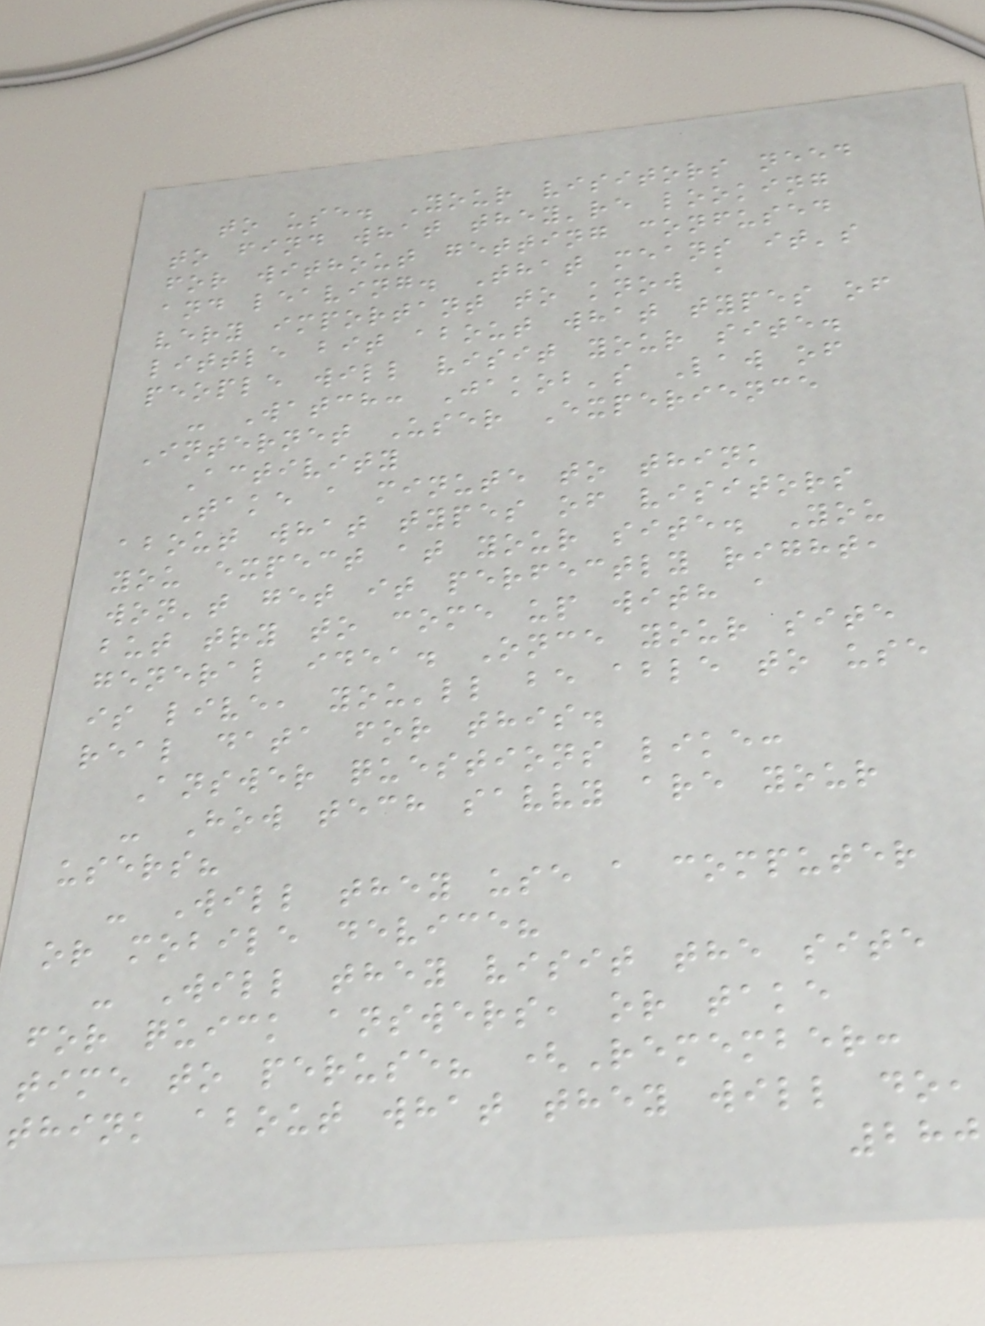to use. Your visitors need
to find what they're looking
for without getting confused
and leaving. That means it's
very important to know a
little bit about what types of
people will visit your site.
- Watch: Jakob's Law of
Internet User Experience
Activity
Take a minute to think
about what types of visitors
you expect at your site. You
won't get it perfectly right,
but try to come up with a
general idea. Once your site
is live, you'll be able to use
real data for this.
Answer questions like:
- How tech savvy are your
users?
- Will they use a computer
or mobile device?
- Will they visit the site
for quick answers, or take
time to peruse? (Remember:
think about what they will do,
280
